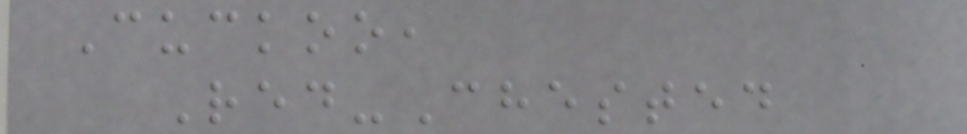Cuckoo,
Red-Chested
